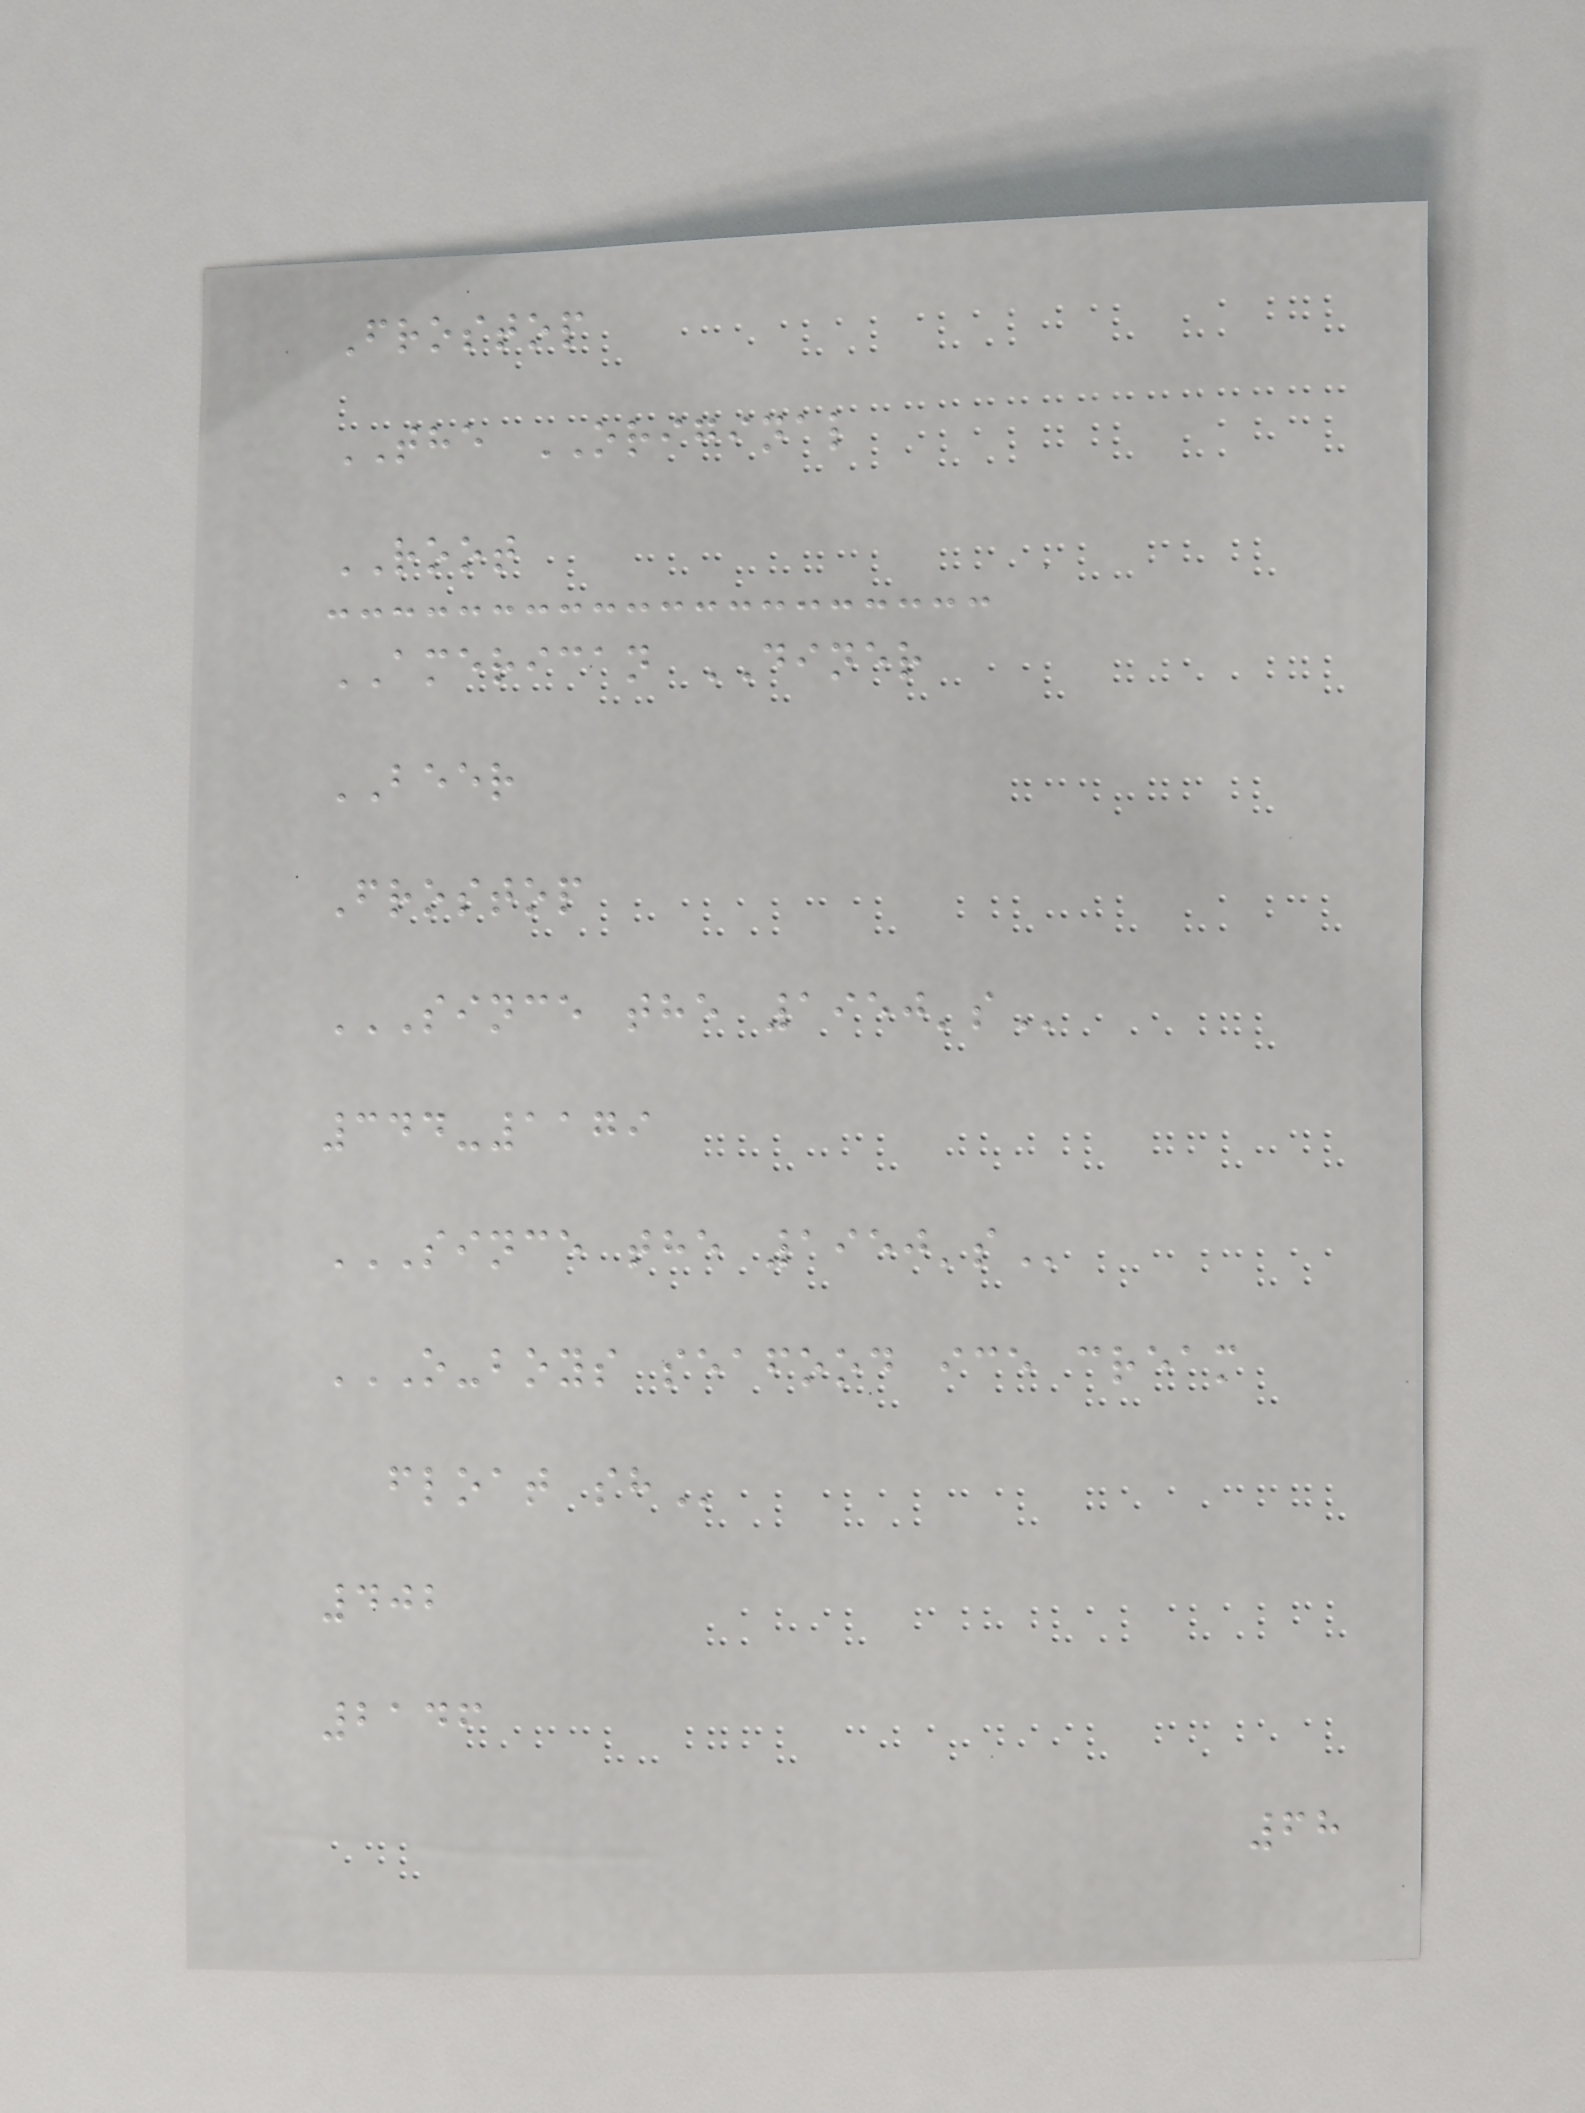Frostop
THE ORIGINAL
ROOT
AMERICAN DINER
BEER
Frostop
SINCE THE 1950'S
344-1179
SINCE THE 1950'S
O-BOYS SEAFOOD ICE CREAM
FLOAT SH
402
2146
68
